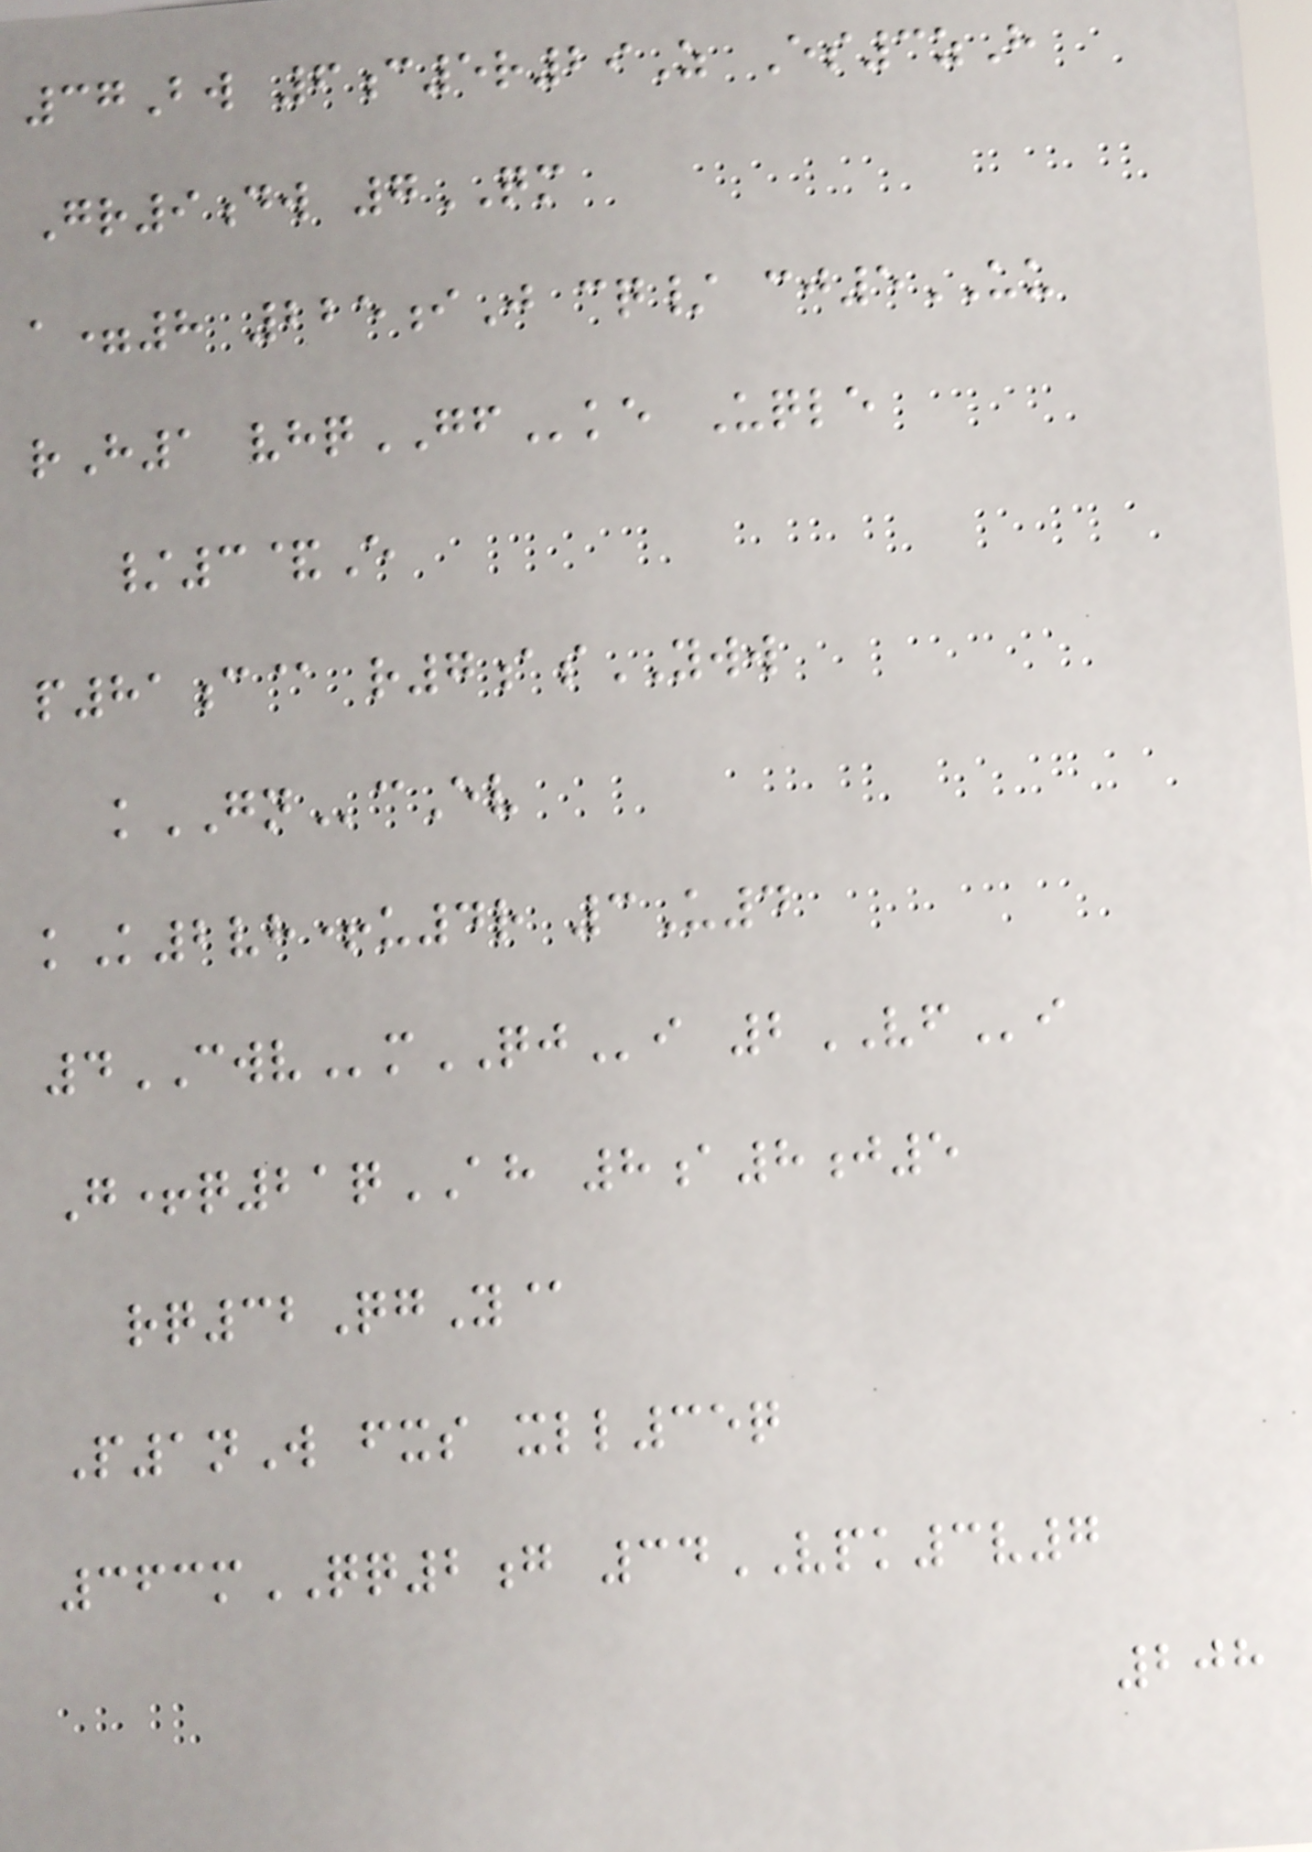37Bw 6c5r29Z Es3zH
Gr9dw 7QM
a=8 225iJ cq/ cj5UU
rH1 vhqGFke Uqle
/3&E
p81c@ r7asYWW
kGNcEv
kK2vh+u4r 3U4
4CWVmQJi 2VFi
G+q21qAH 8a8j5
rq32QgY@
P1nW fxs xll35q
363mQQ2g 34VPK3v7
208
